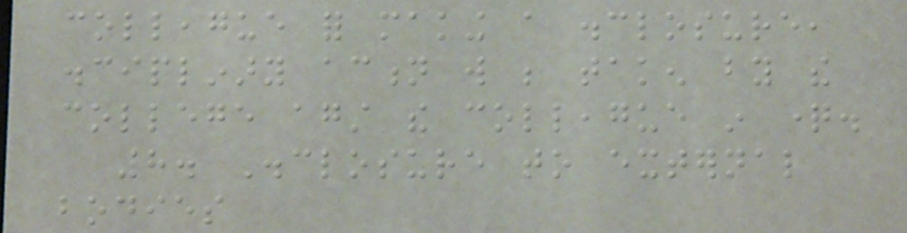colleague for making a disclosure,
disciplinary action will be taken by the
college against the colleague in question.
8. Disclosure to external
bodies
